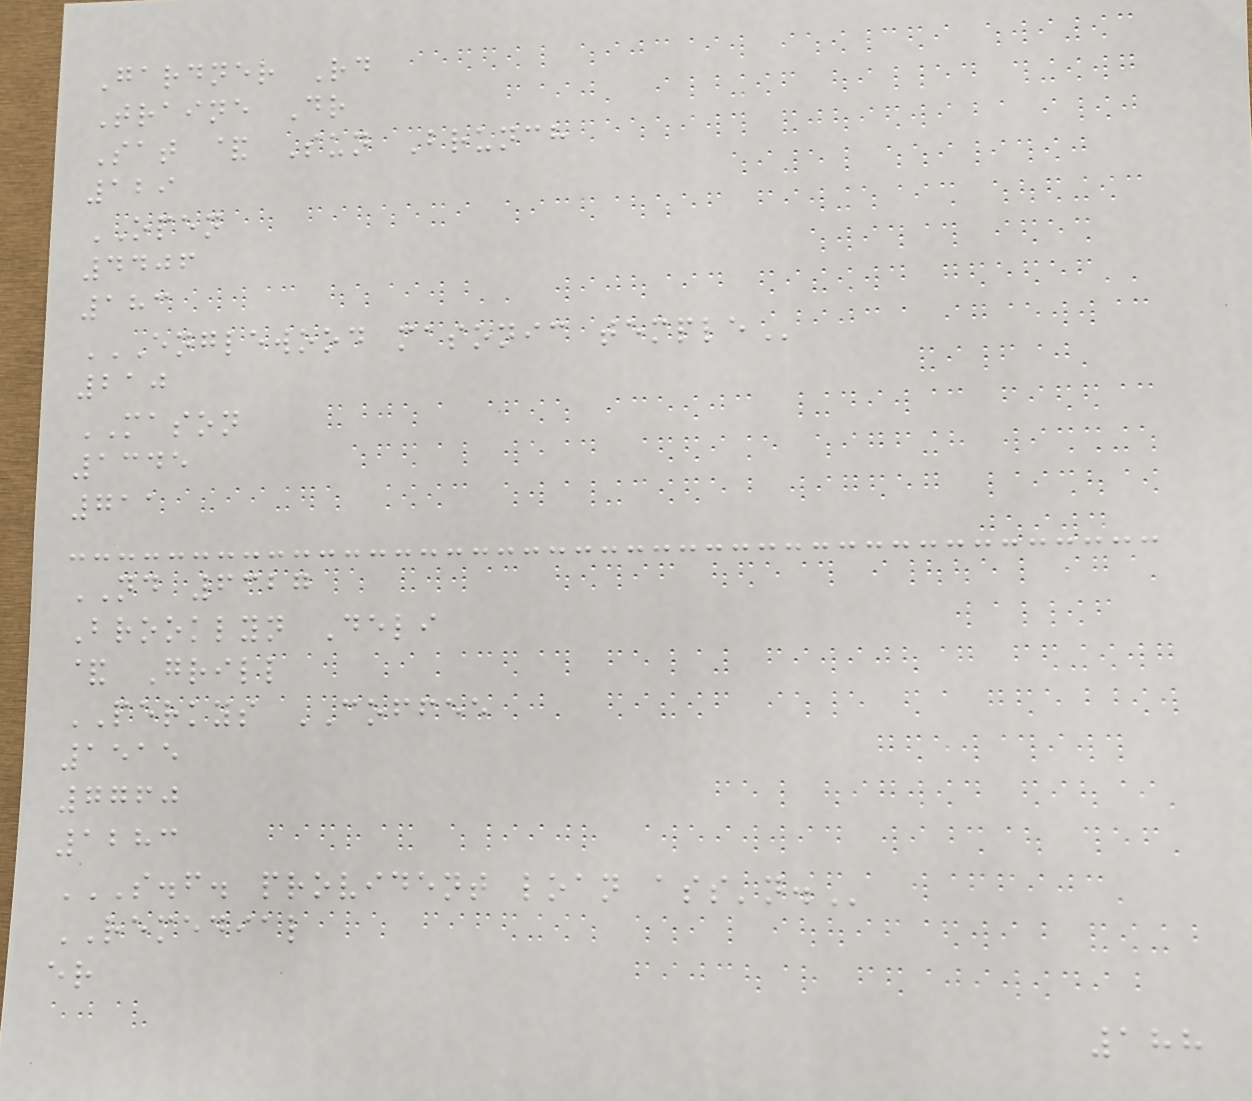Gardner Rd
Traine Dr
Sat & Sun Brunch
129
OPEN
4406
183
ENGLEWOOD MASONIC TEMPLE
210
MASON
1345
711
ND 6327
Brooklyn Deli
& Grill
PERKYS COFFEE
1515
7760
1283
S.F. PROVIDENT LOAN ASS'N.
REMEDIAL
er
188
